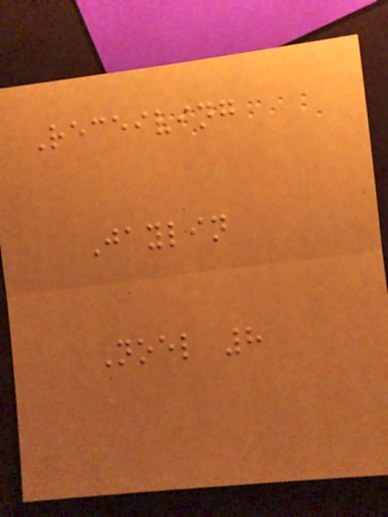Receiving
Jaylin
Noel 8
